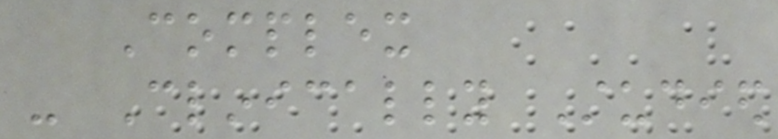Complex
- Clinically Studied
